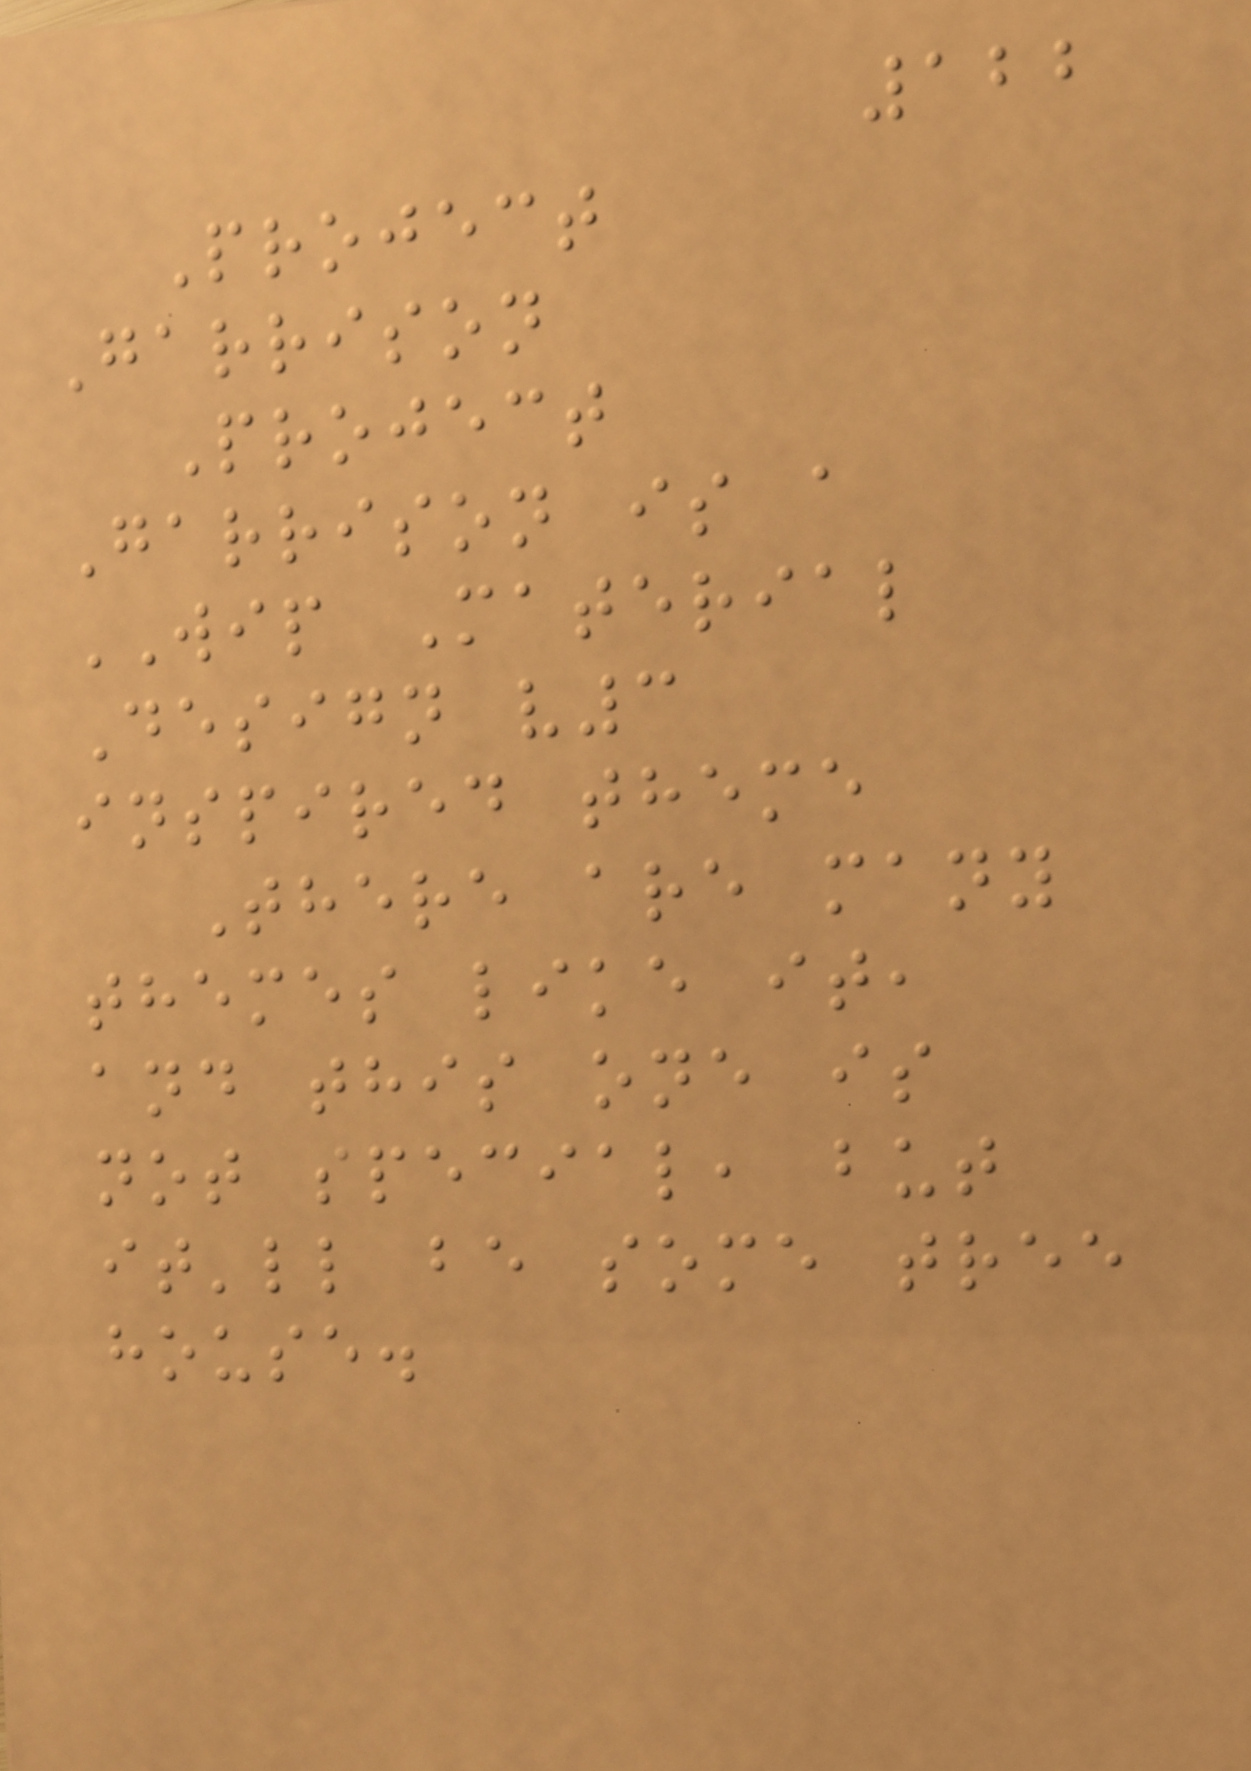122
Project
Garrison
Project
Garrison is a
WIP Material
Design v3
inspired theme
There are many
themes like it,
and this one is
not special, but
it'll be some tree
house.
